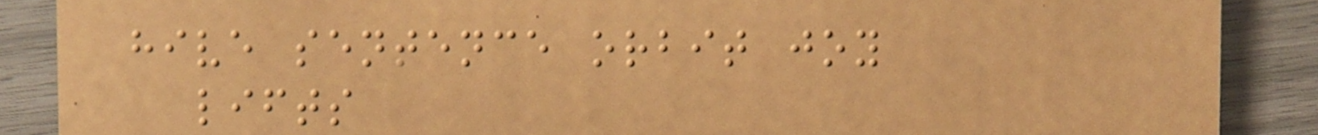hive sentence orbit joy
lifts
